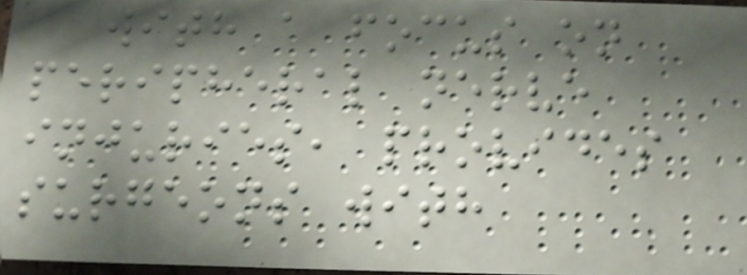with a focus on
peripheral nerve
injuries, provides
surgeons with
